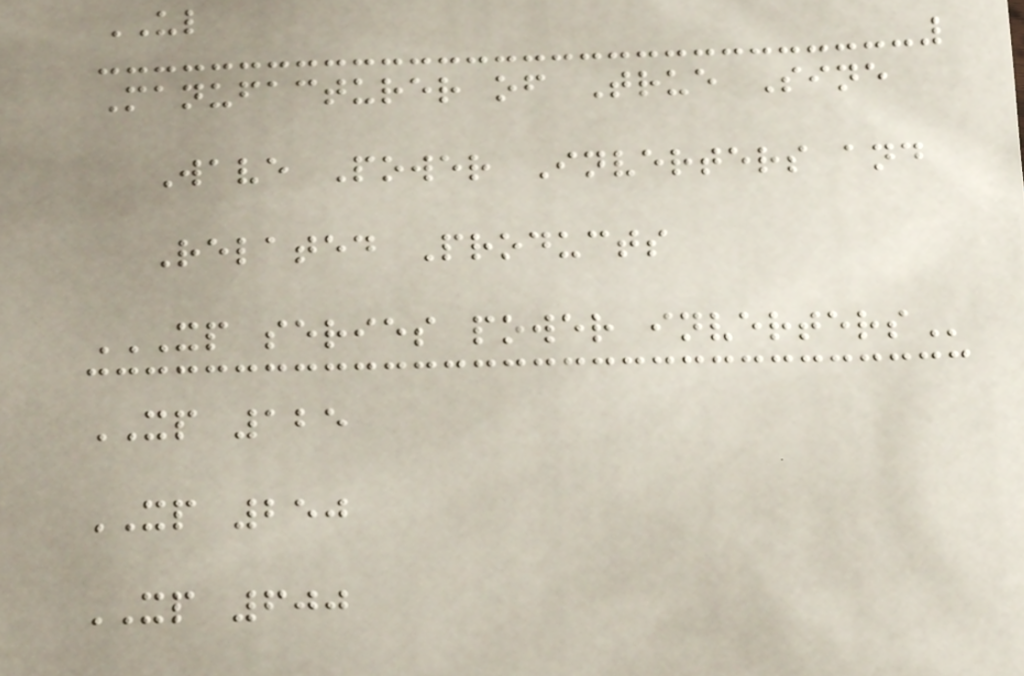UL
Manufacturer of True Sine
Wave Power Inverters and
Related Products
XP SERIES POWER INVERTERS
XP 125
XP 250
XP 600
